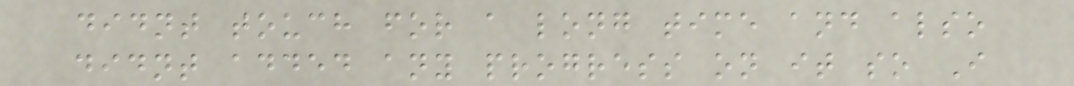didnt touch for a long time and also
didnt added any progress on it so I
